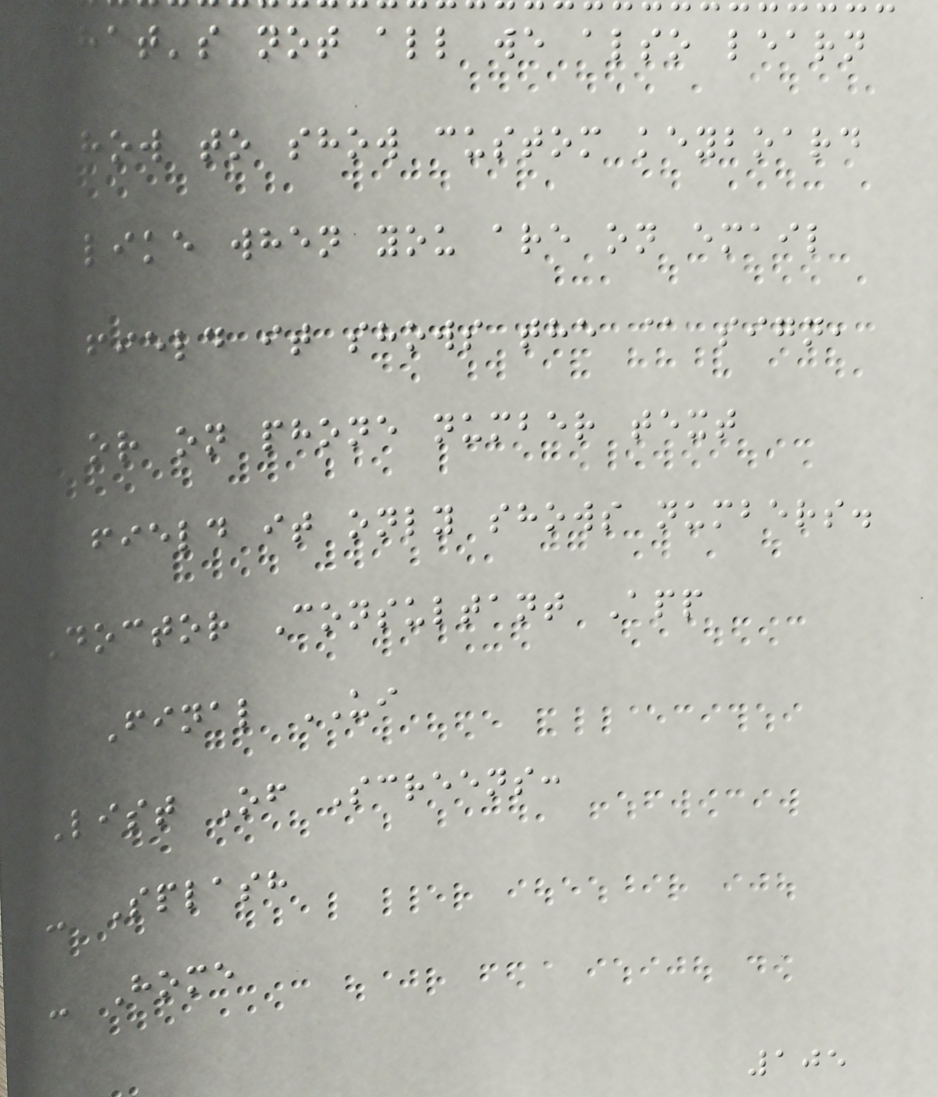That's not all we also learn
how to show custom keyboard
like when you are on email
field it shows the @ sign,
or on phone number text
field it only shows numbers.
Doctor Consultant App
Final UI
List Of Screens:
- Splash
- Home
105
